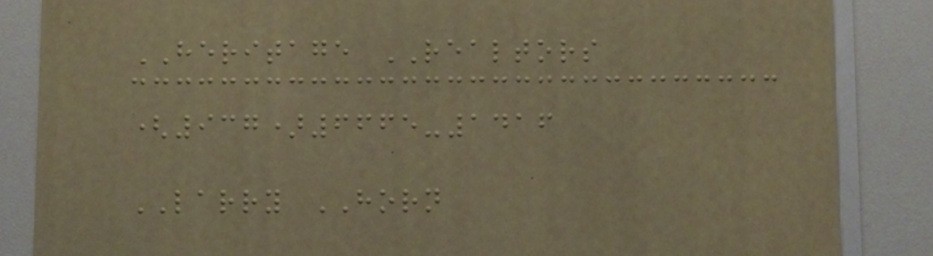HERITAGE REALTORS
(937)6665-1416
LARRY HORN
